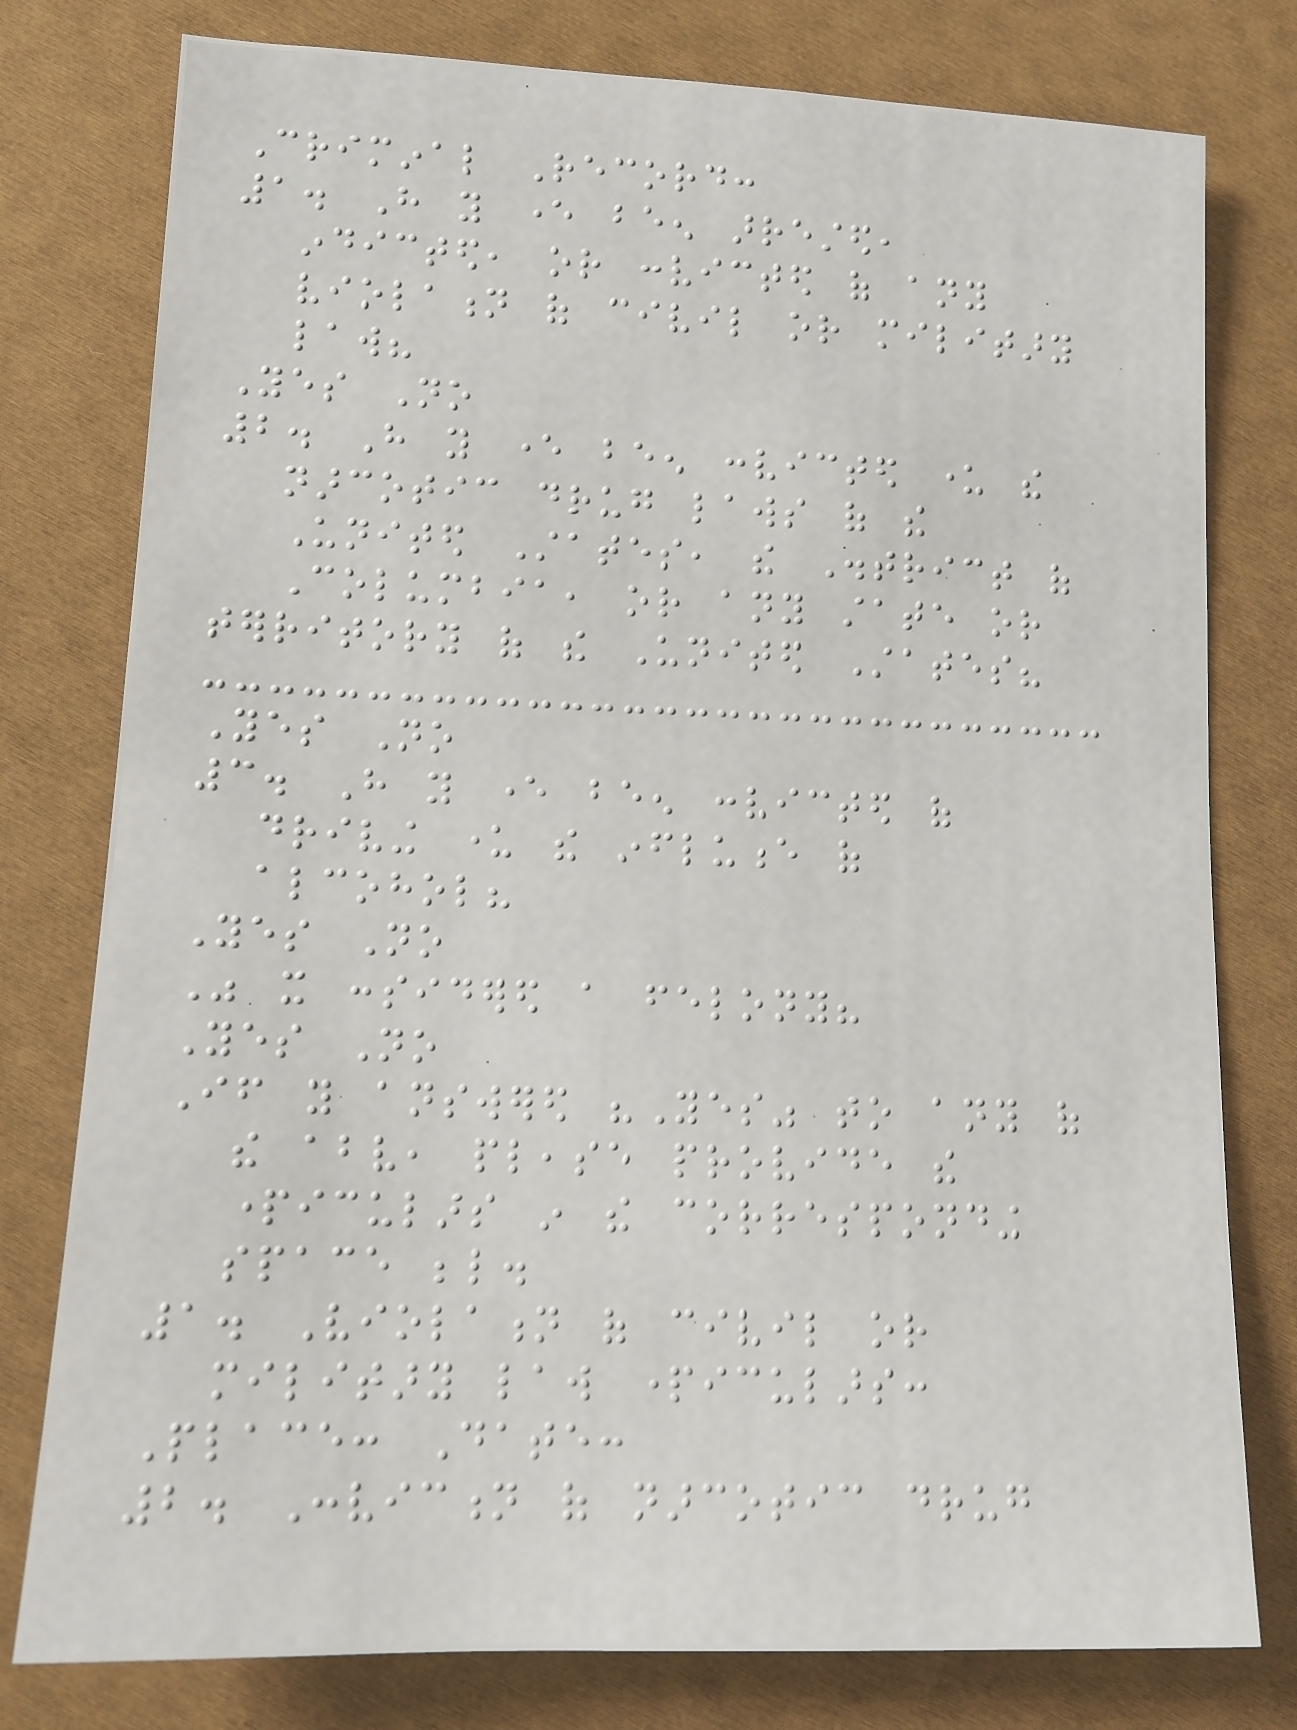Criminal Record:
1. Have you ever been arrested,
indicted, or convicted of any
violation of civil or military
law?
Yes No
2. Have you ever been convicted under the
narcotic drug laws of the
United States, the District of
Columbia, or any state or
territory of the United States?
Yes No
3. Have you ever been convicted of
driving under the influence of
alcohol?
Yes No
Was it considered a felony?
Yes No
If you answered "Yes" to any of
the above, please provide the
particulars in the corresponding
space below.
1. Violation of civil or
military law particulars:
Place: Date:
2. Conviction of narcotic drug
